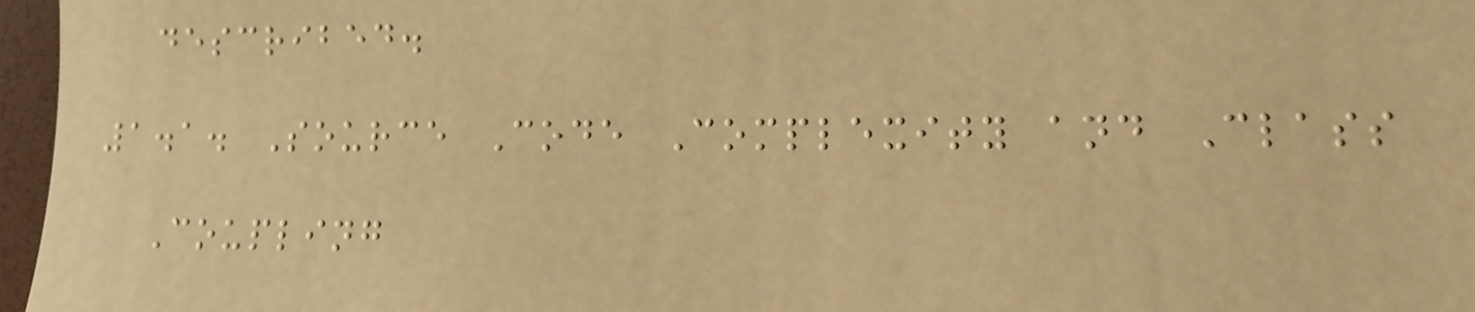described.
1.1. Source Code Complexity and Class
Coupling
